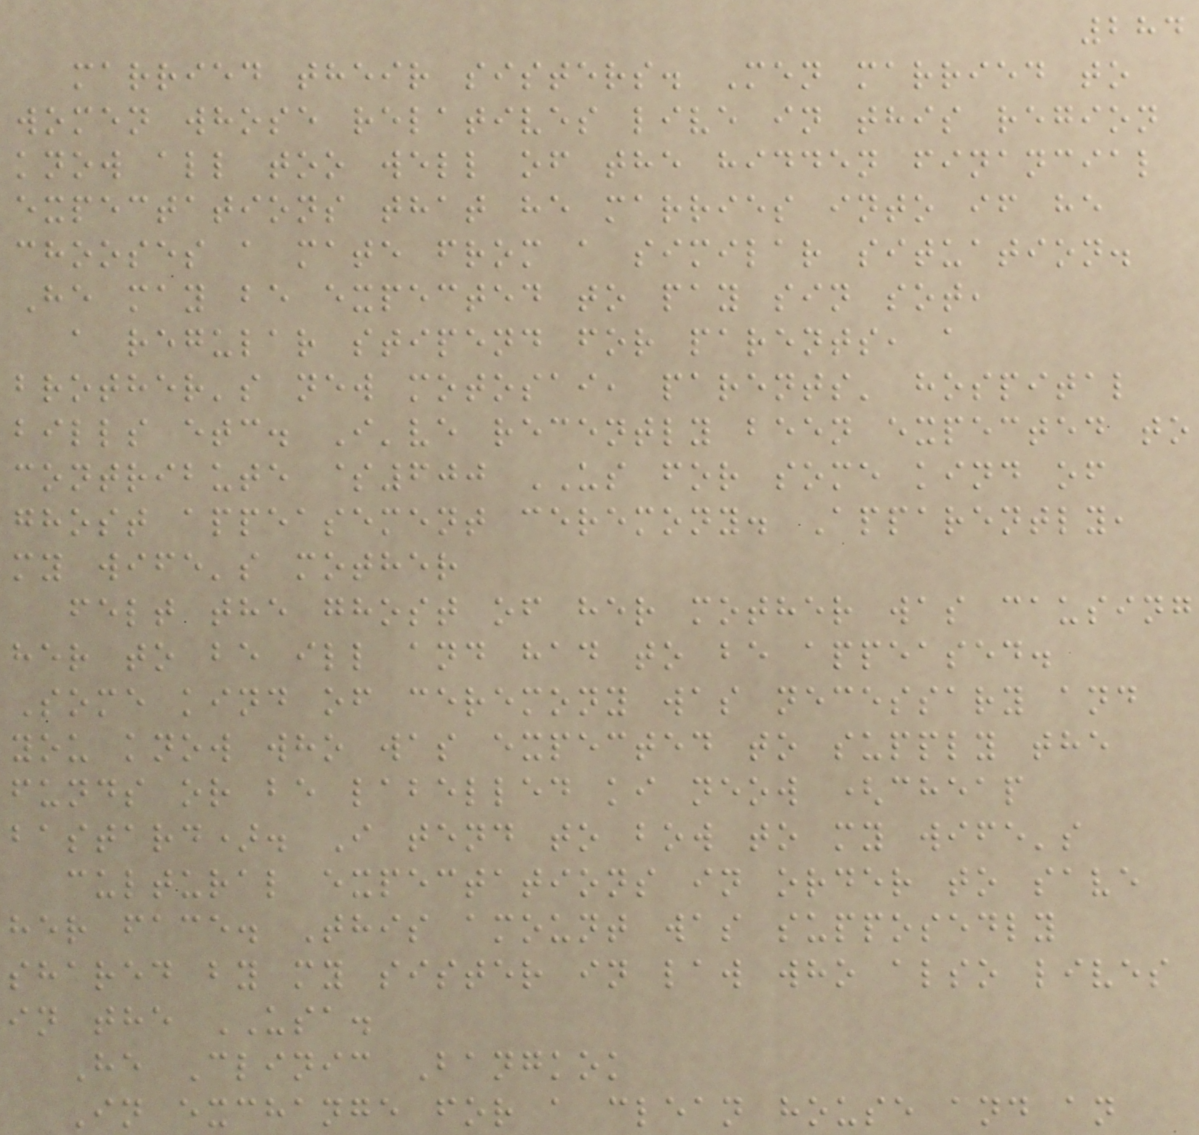284
married their sisters. Men married to
women whose relatives live in this region
know all too well of the hidden financial
expectations that he marries into if he
chooses a mate from a similar situation.
He may be expected to pay sin sot,
a regular stipend for parents, a
brother's new motosai, parents' hospital
bills etc. I've recently been expected to
contribute $600 US for some kind of
ghost appeasement ceremony. Apparently,
my wife's mother
felt the ghost of her mother was causing
her to be ill and had to be appeased.
Some kind of ceremony was necessary and
you know who was expected to supply the
funds or be labelled ki neow (cheap
bastard). I tend to bow to my wife's
cultural expectations in order to save
her face. This amount was supposedly
shared by my sister in law who also lives
in the USA.
He Clinic Bangkok
In exchange for a clean house and an
